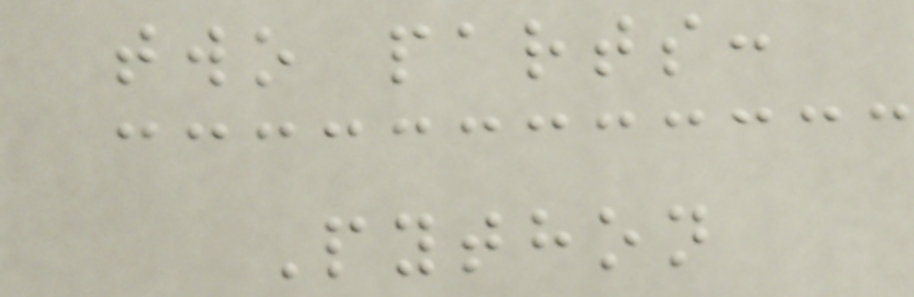two parts:
Python
